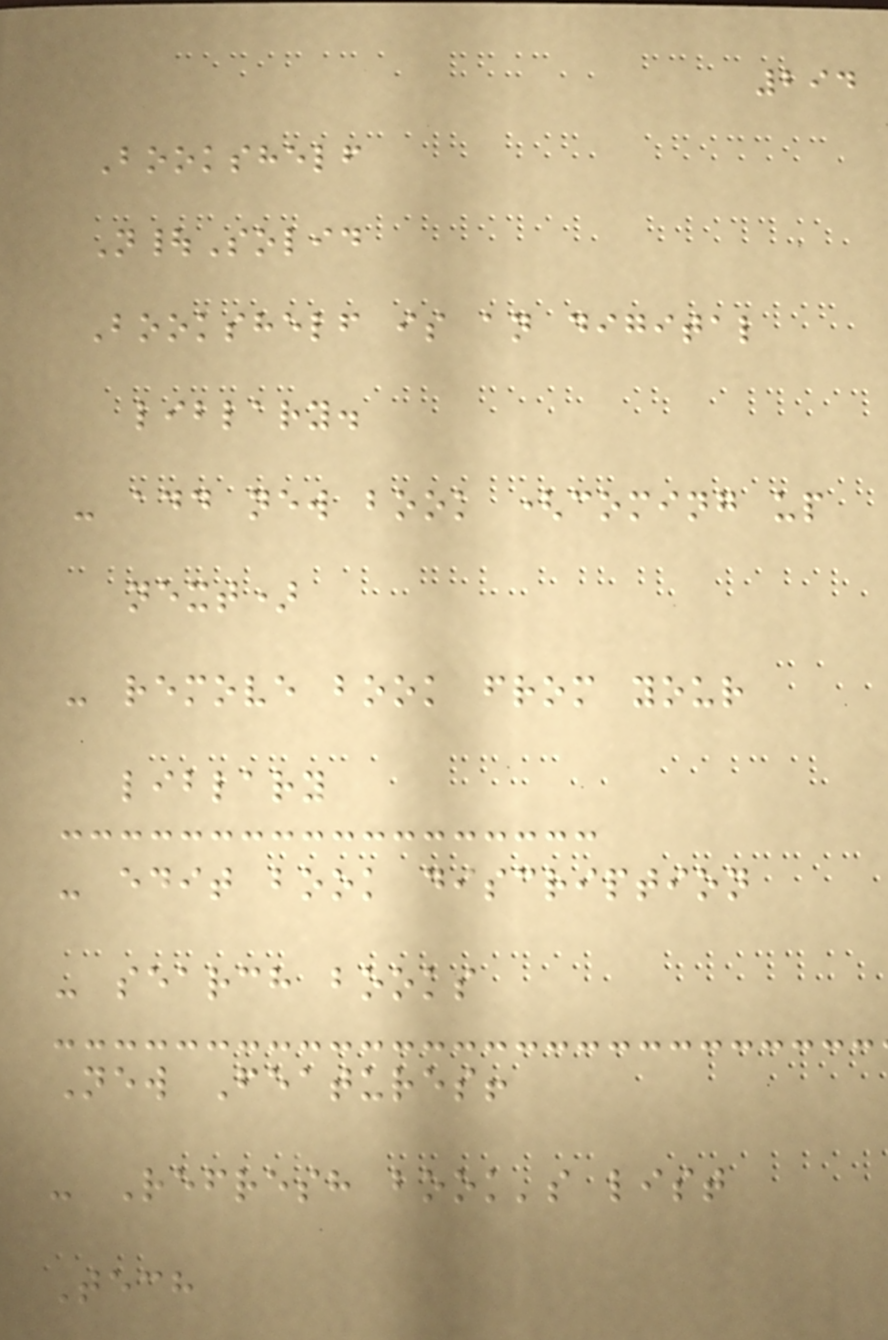294
Bookshelf
N|Solid
Bookshelf is an digital
liblary.
- add new book (coming up
next)
- remove book from your
liblary
- edit book discription
- search books
New Features!
- Refresh book's list
Tech
